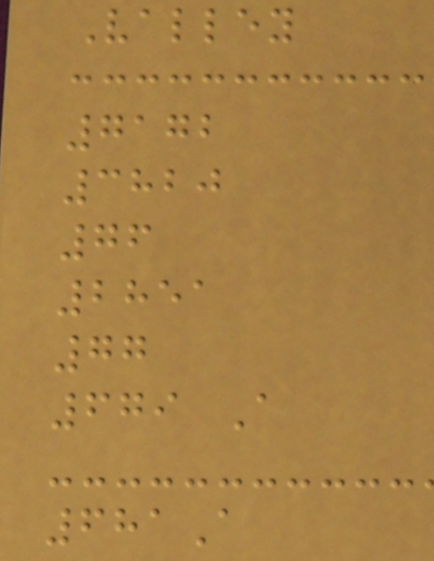Valley
7172
3820
76
2851
77
679 A
681A
